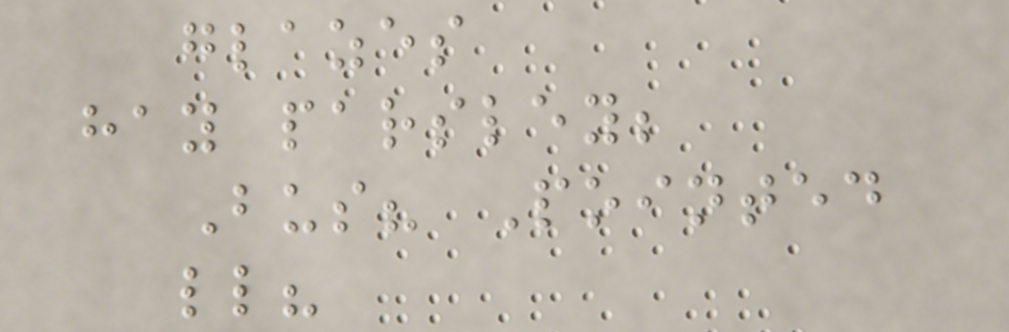glazes
hay parsley;
Bus? Pointed
ll?
